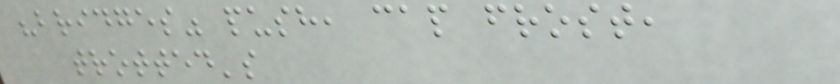"bridges" push, cap frost,
trotted's
